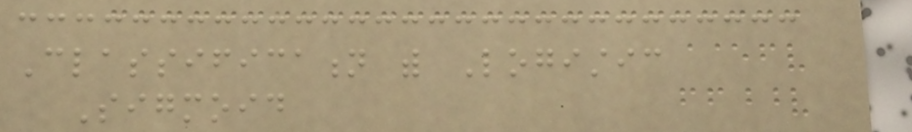Classification with Logistic
Sigmoid
